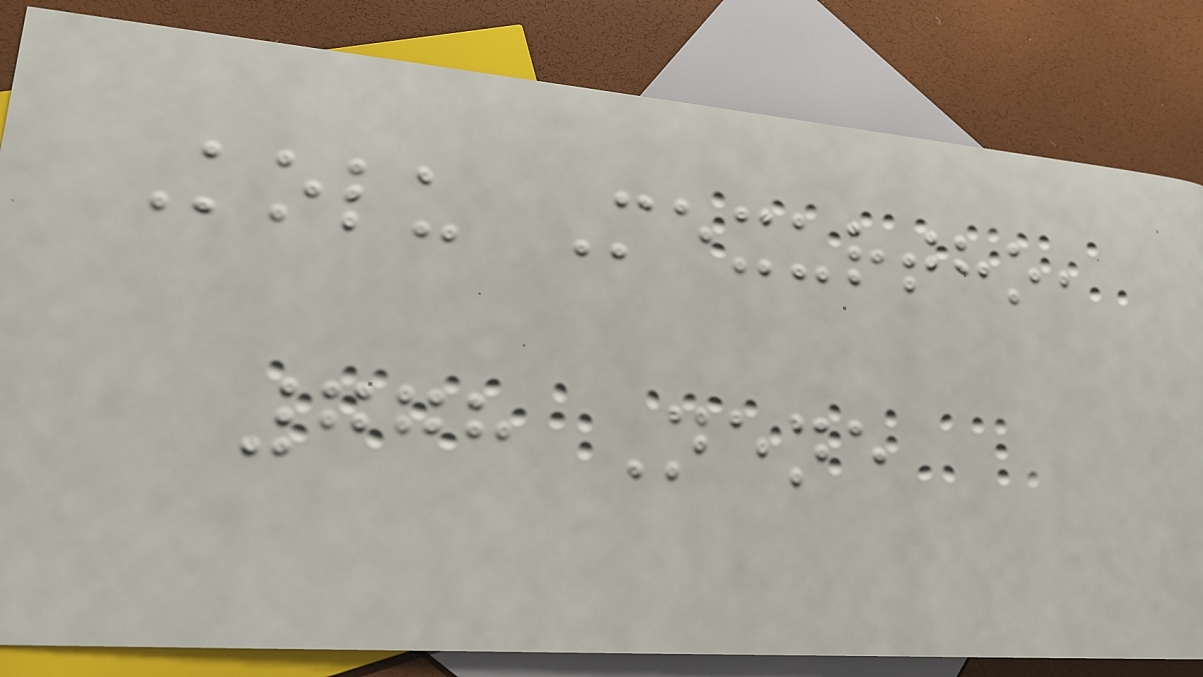Kolu Mexurtho,
778 Nene
